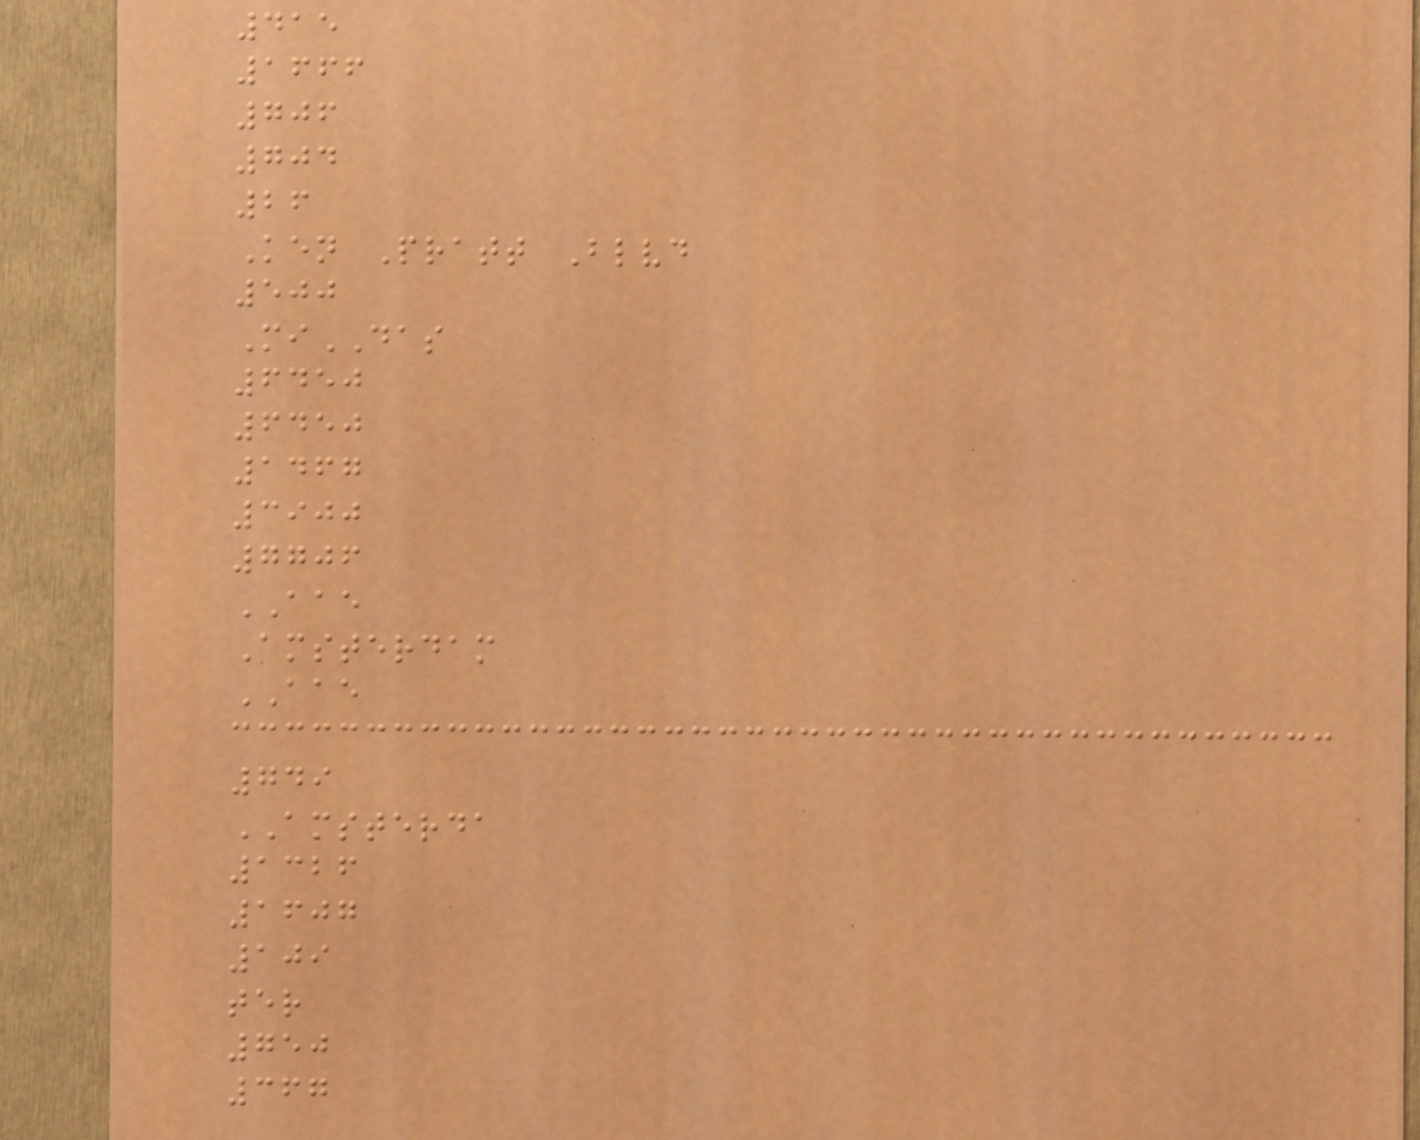415
1666
706
704
26
Ken Pratt Blvd
500
MiDAS
6450
6450
1467
3900
7706
AAE
Amsterdam
AAE
749
AMSTERDA
1326
1607
109
ter
750
367
